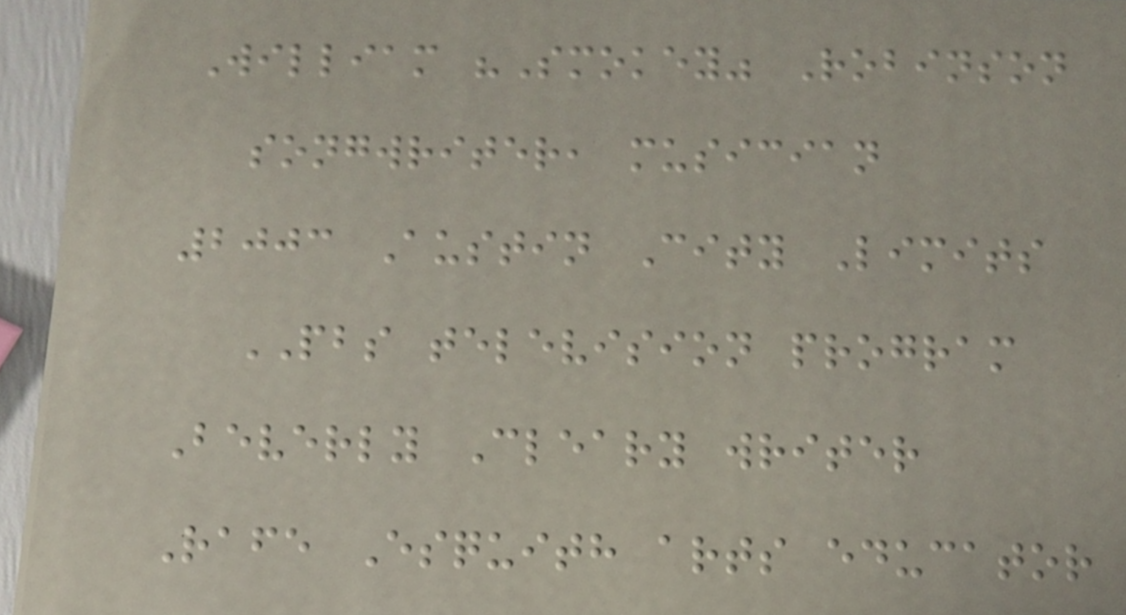William "Smokey" Robinson
songwriter, musician
2003 Austin City Limits
PBS television program
Beverly Cleary writer
Rafe Esquith arts educator
